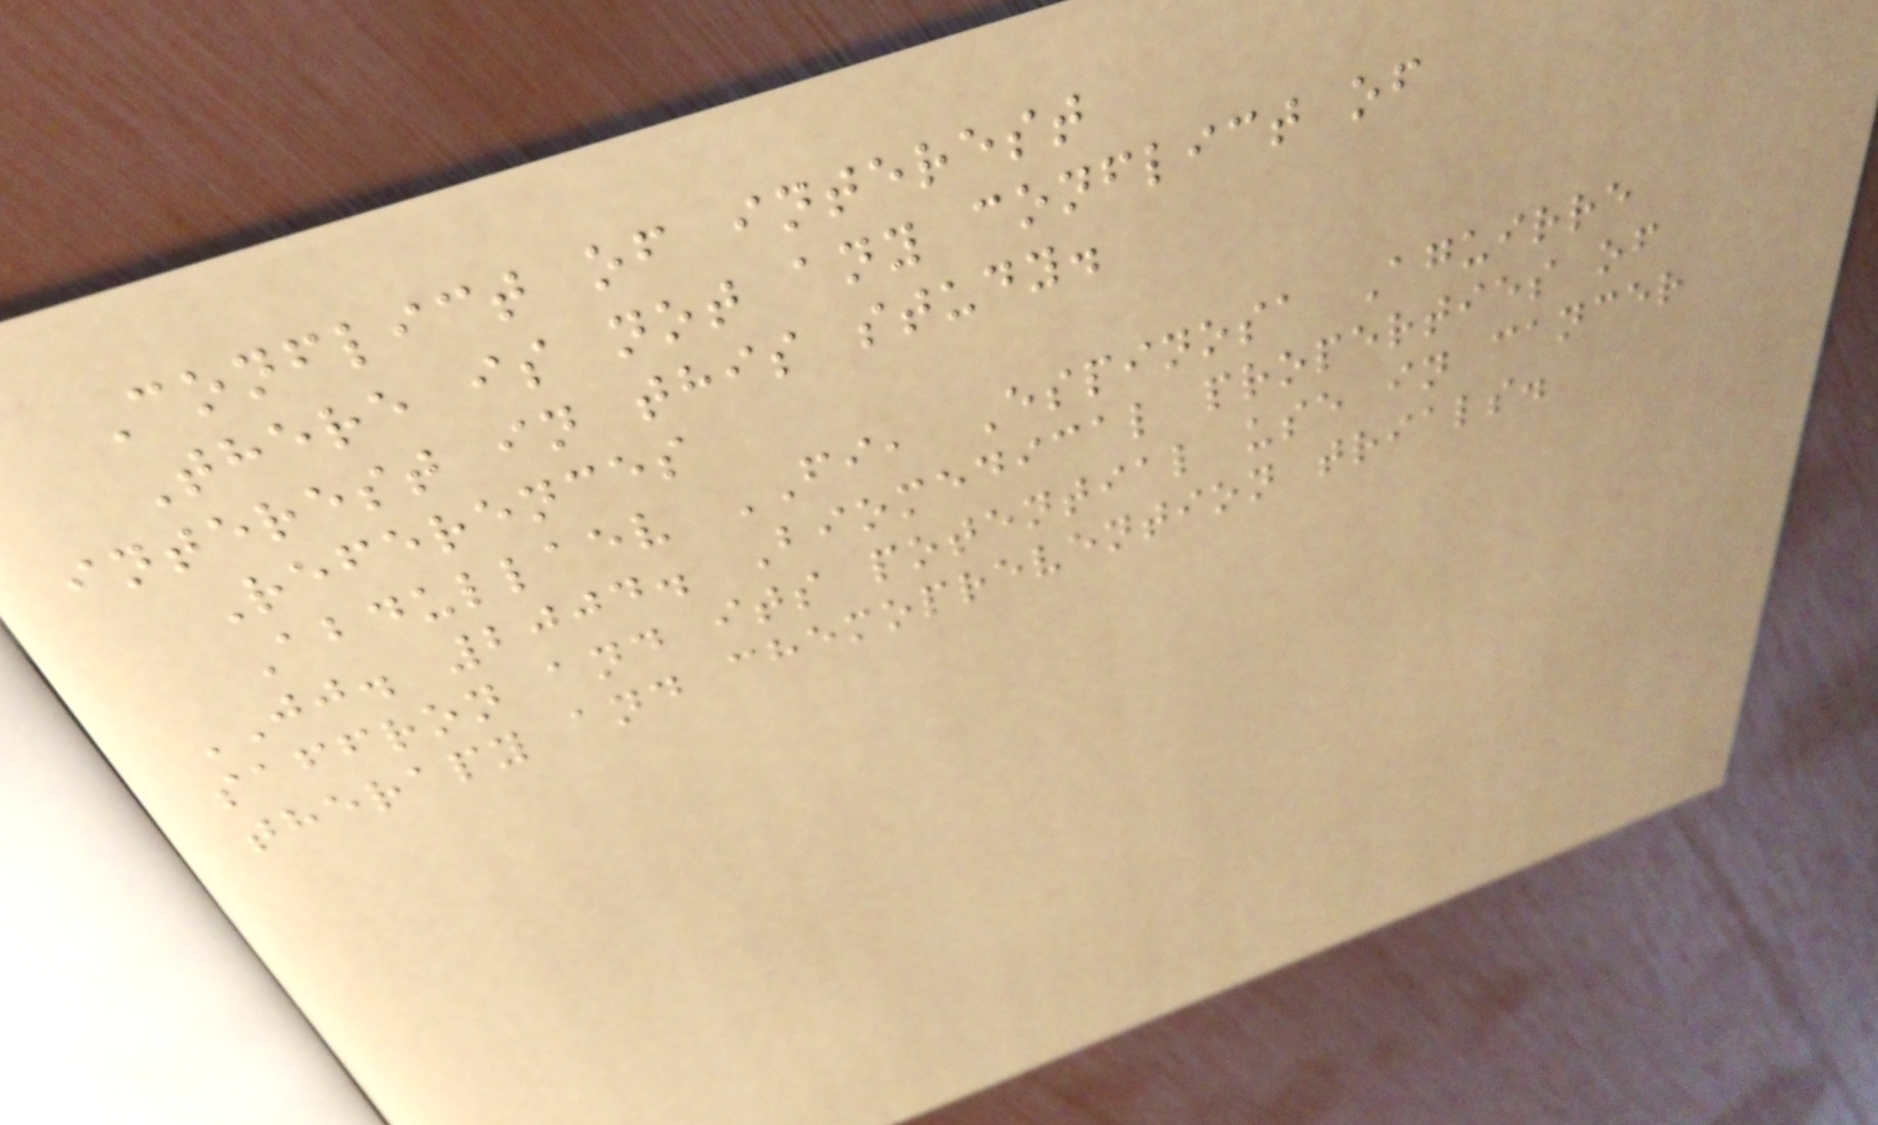Conflict of interest
There is not any conflict of
interest in this study.
References
Abdullaev FI, Espinosa Aguirre
JJ. 2004. Biomedical properties of
saffron and its potential use in cancer
therapy and chemoprevention trials.
